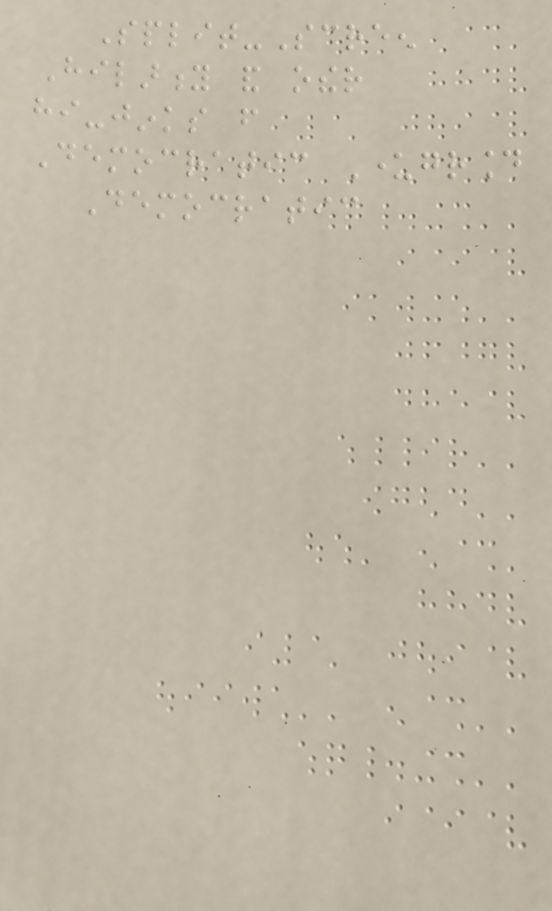Split-Screen
Hilarity and other
hi-jinks from
Democratic Underground
Democratic
